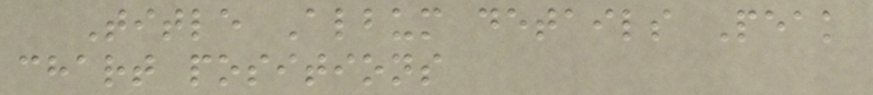Title Album details Peak
chart positions
